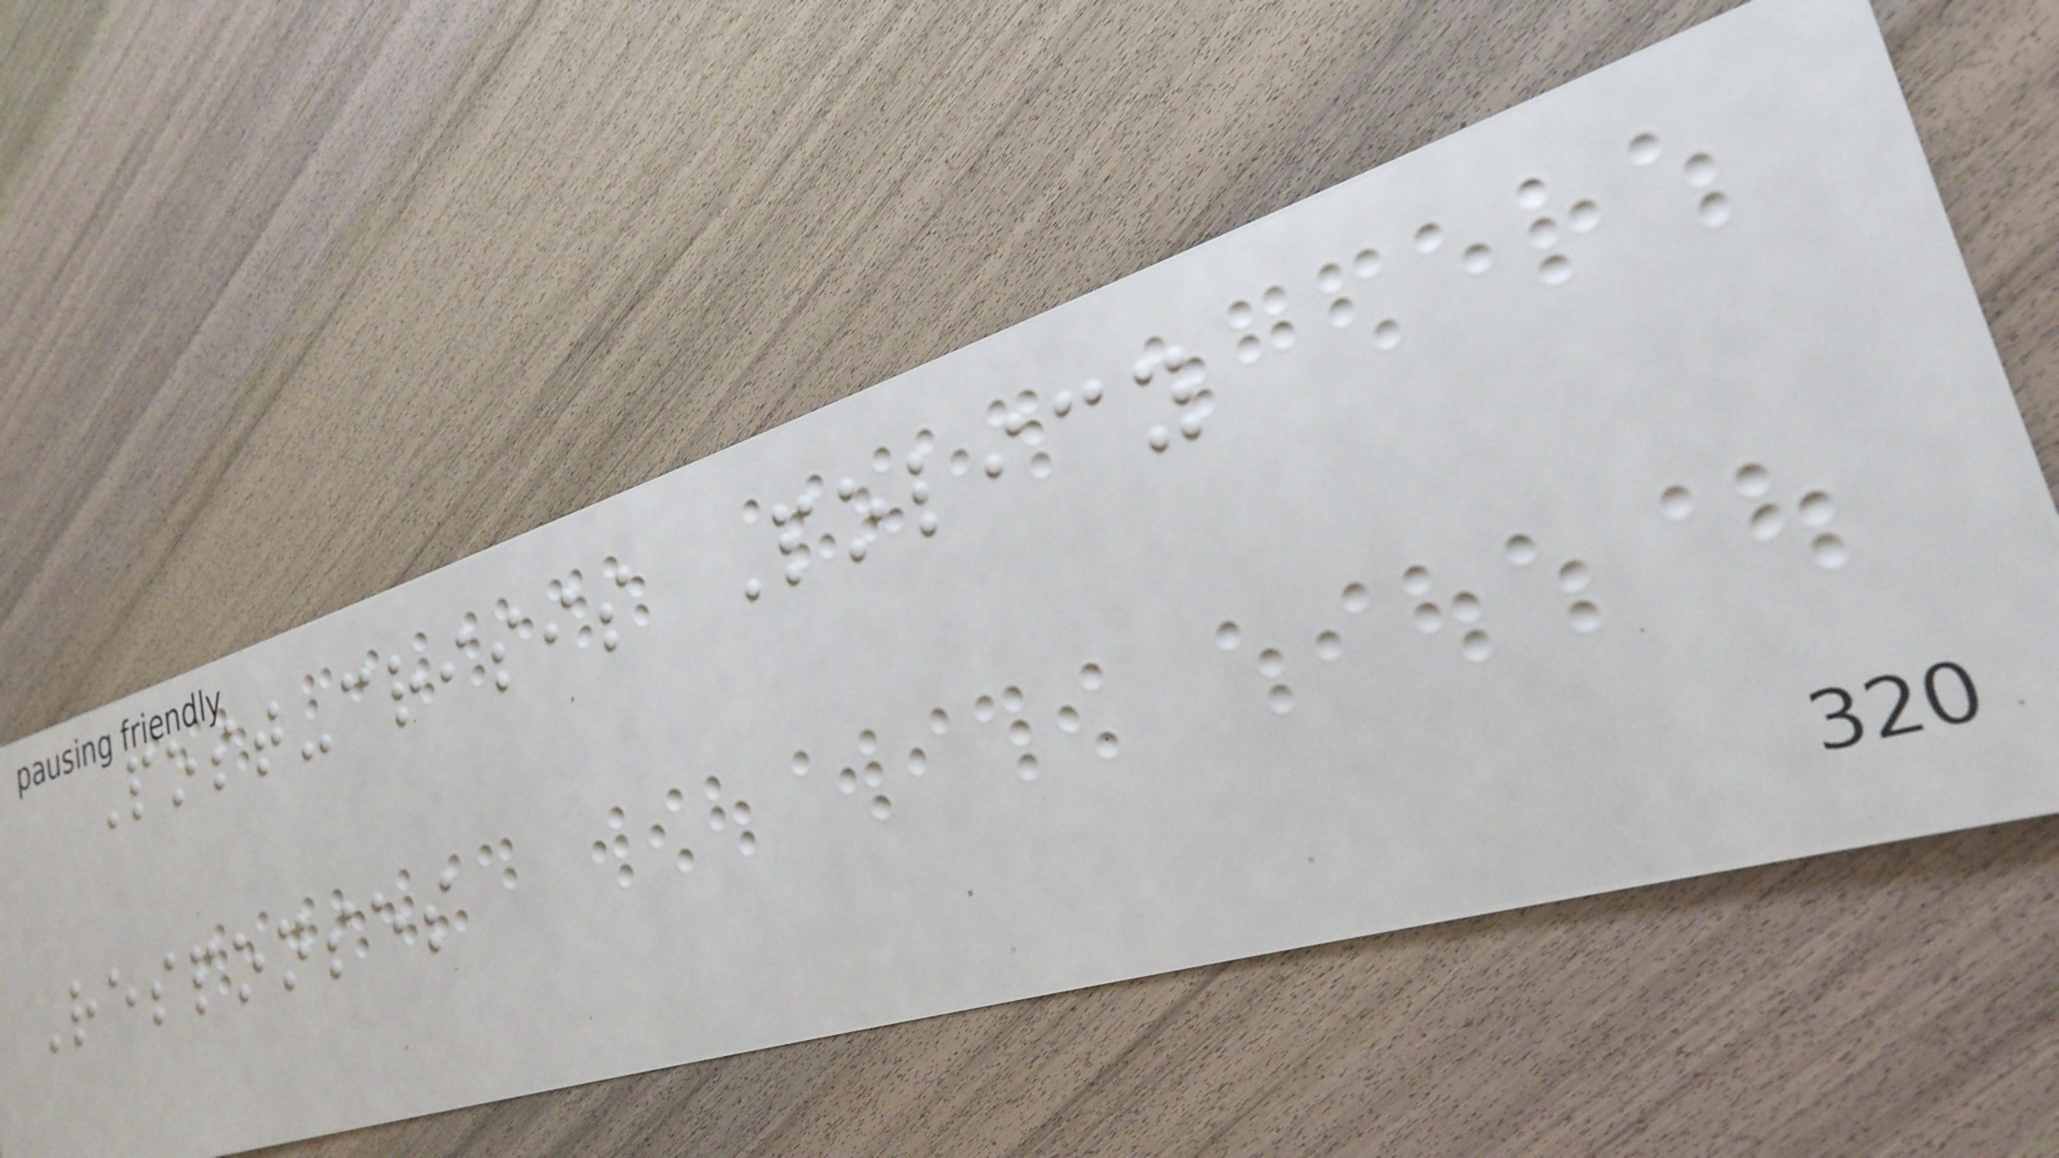Post-crisis Policy
Responses
